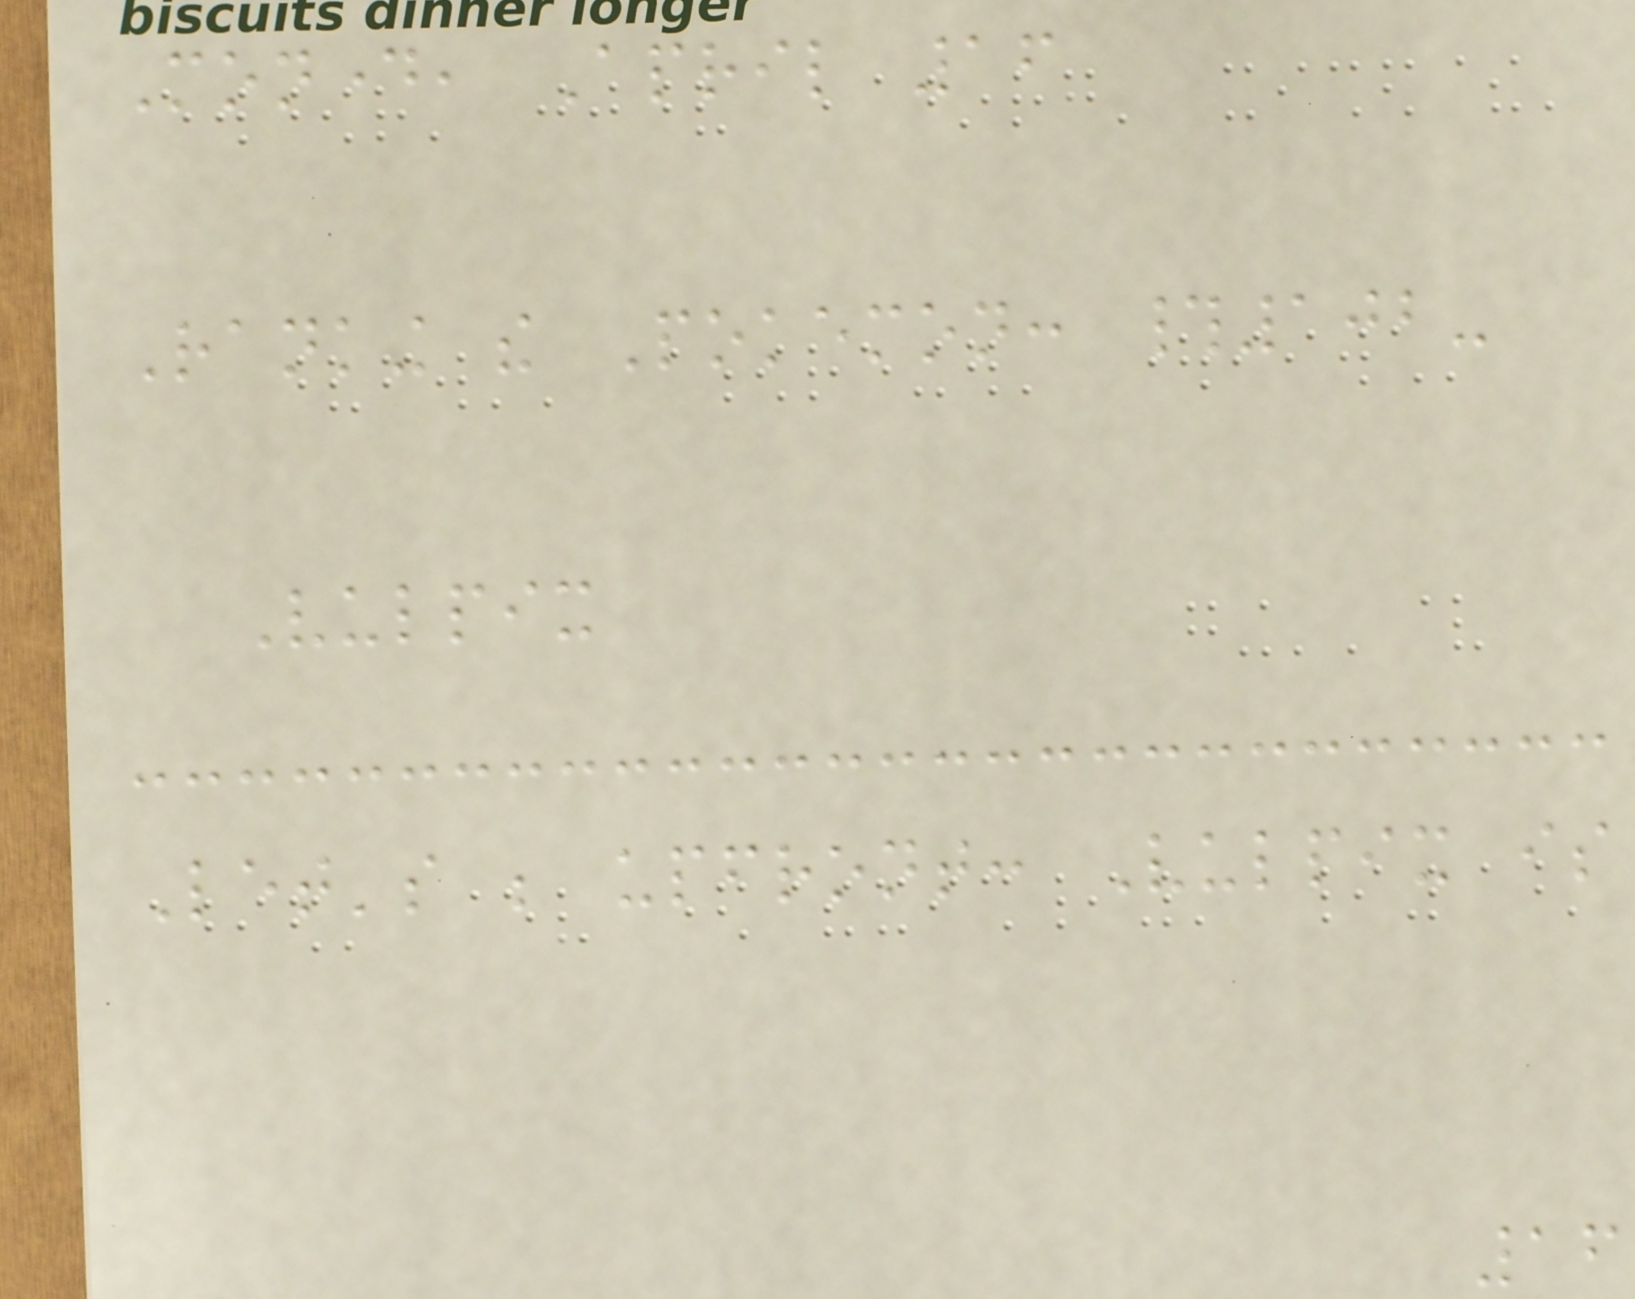Monday, April 16
Ranking the Pokemon: #102-
Vulpix
Let's be upfront: Vulpix is
16
